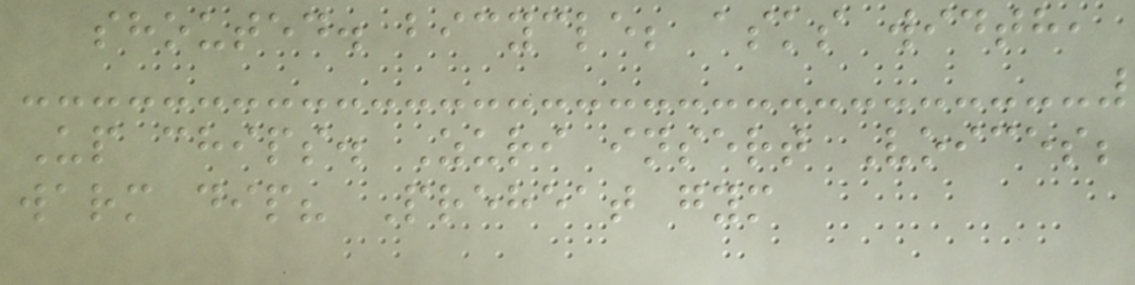shouted. bicycle; asks width,
Up chips. Zuri insert Voices;
warm dip? Preheat gym
